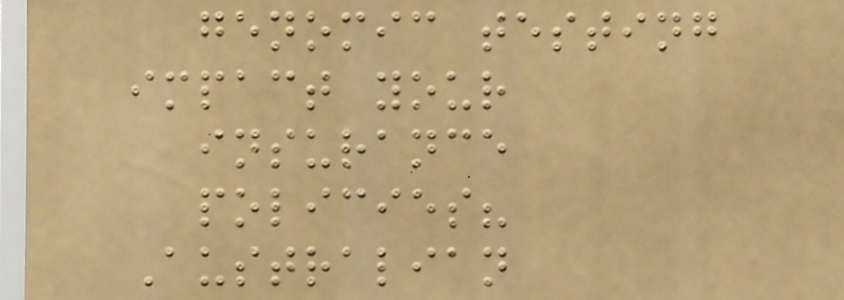genomic testing
impact your
insurance
policies?
Australian
